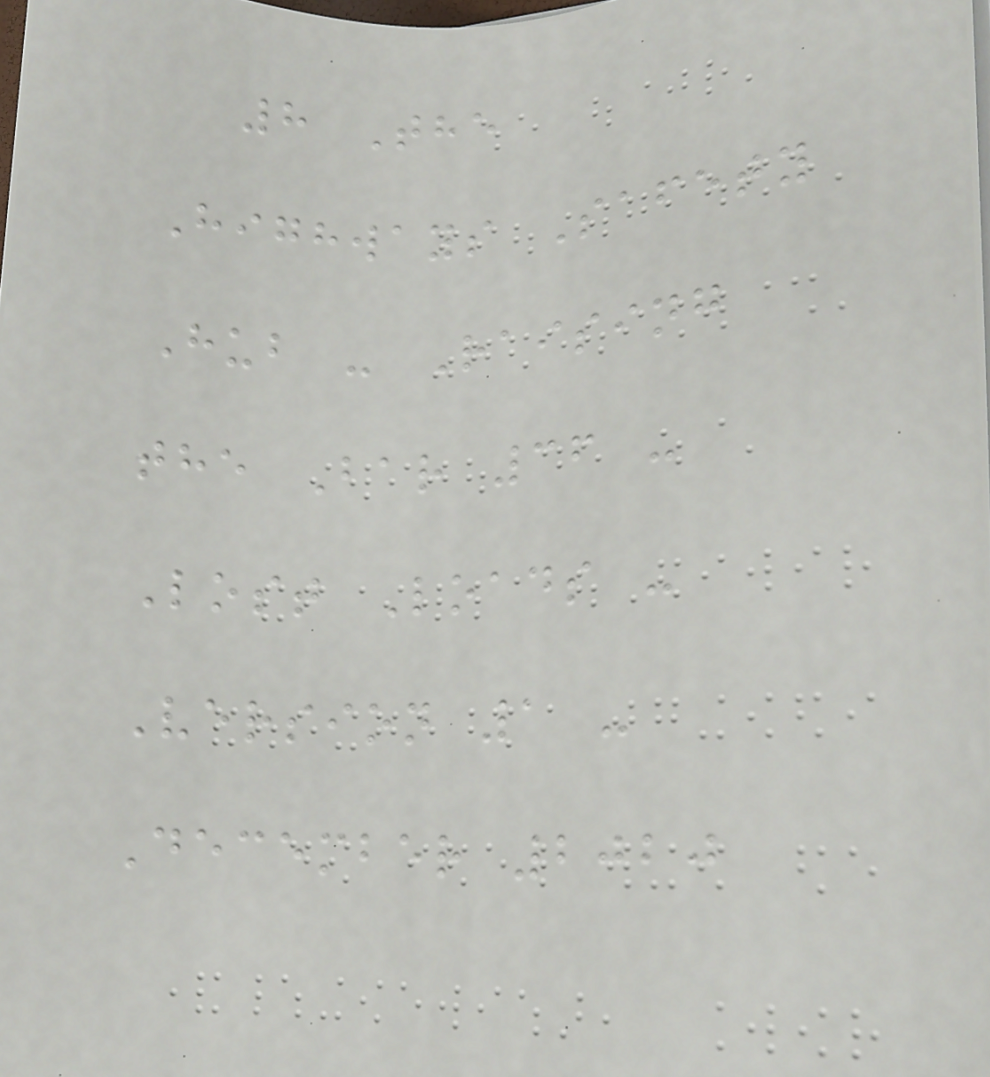8 The
Highways Safety
Hub - Raising
the Bar 36 -
Lost Loads -
Version 1 -
December 2020
